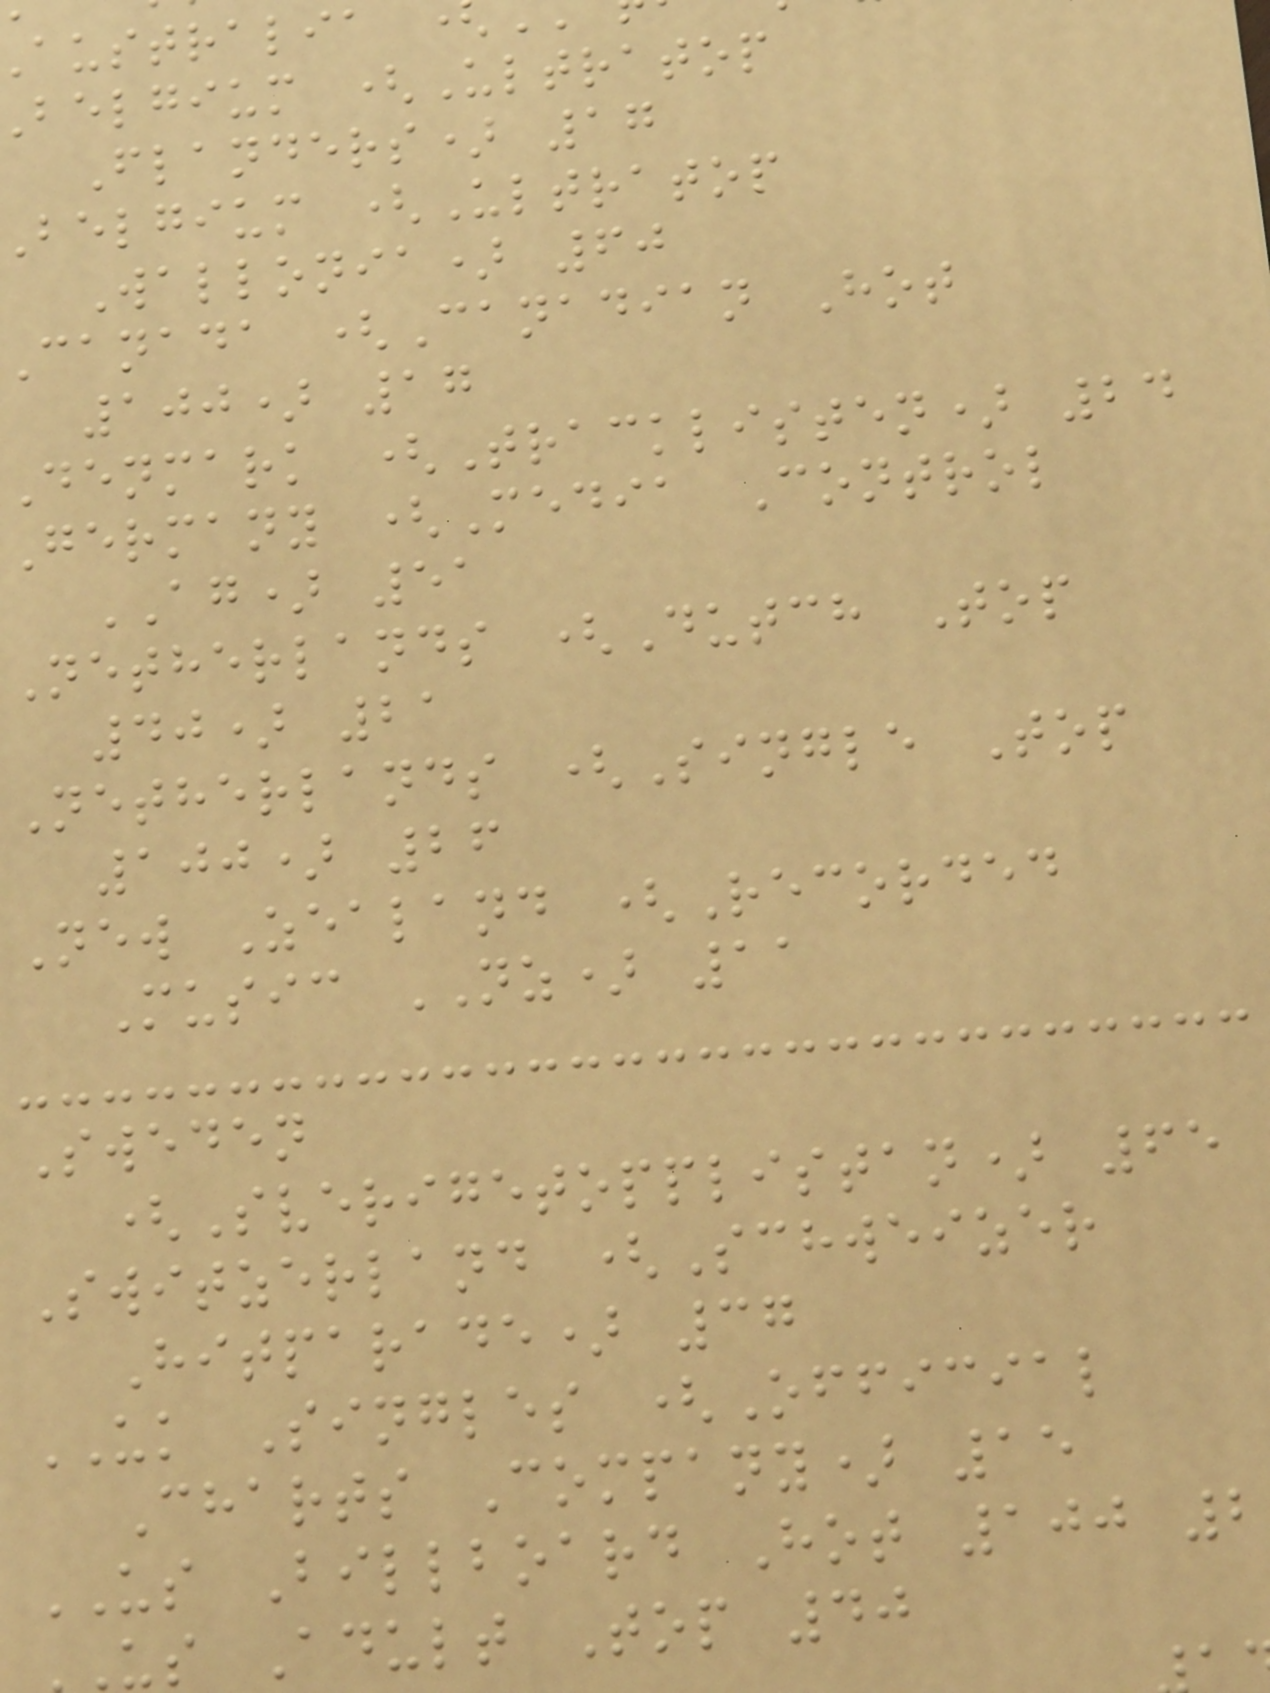australia
belgium (Ultratop
Flanders) 17
belgium (Ultratop
Wallonia) 60
canada (Canadian Hot
100) 17
Denmark (Tracklisten) 24
Germany (Media Control
AG) 51
Netherlands (Dutch Top
40) 21
Netherlands (Single Top
100) 26
New Zealand (Recorded
Music NZ) 11
Sweden
(Sverigetopplistan) 65
Switzerland (Schweizer
Hitparade) 37
UK Singles (Official
Charts Company) 15
US Billboard Hot 100 2
us Adult Top 40
